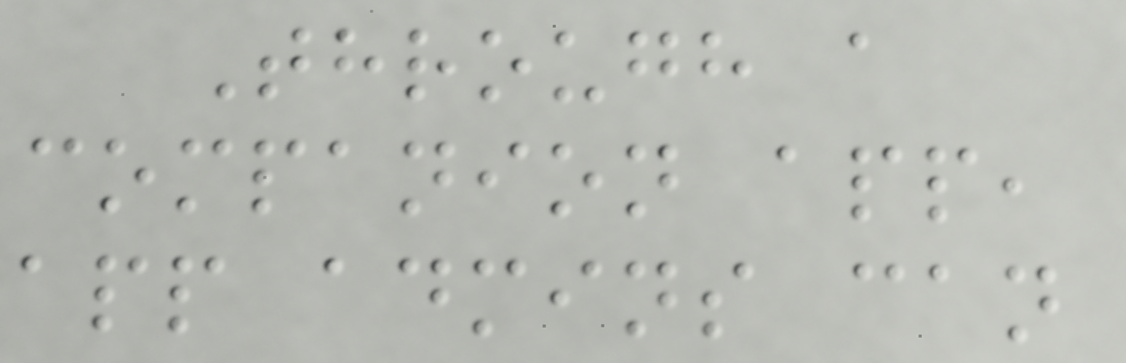Through a
companion app,
app admins can
